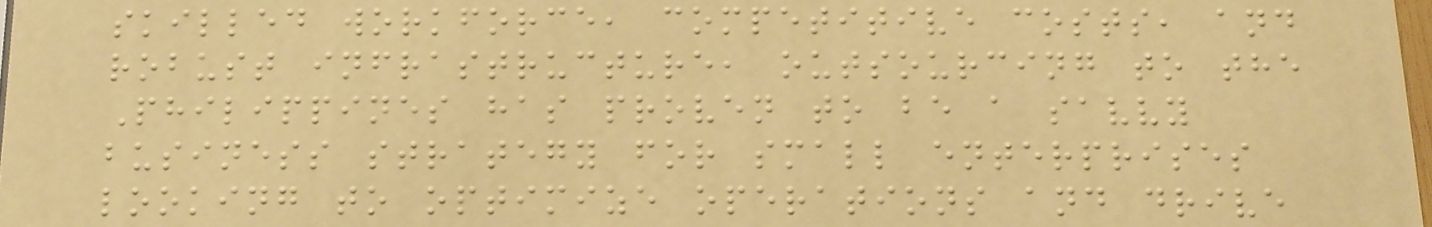skilled workforce, competitive costs, and
robust infrastructure, outsourcing to the
Philippines has proven to be a savvy
business strategy for small enterprises
looking to optimize operations and drive
